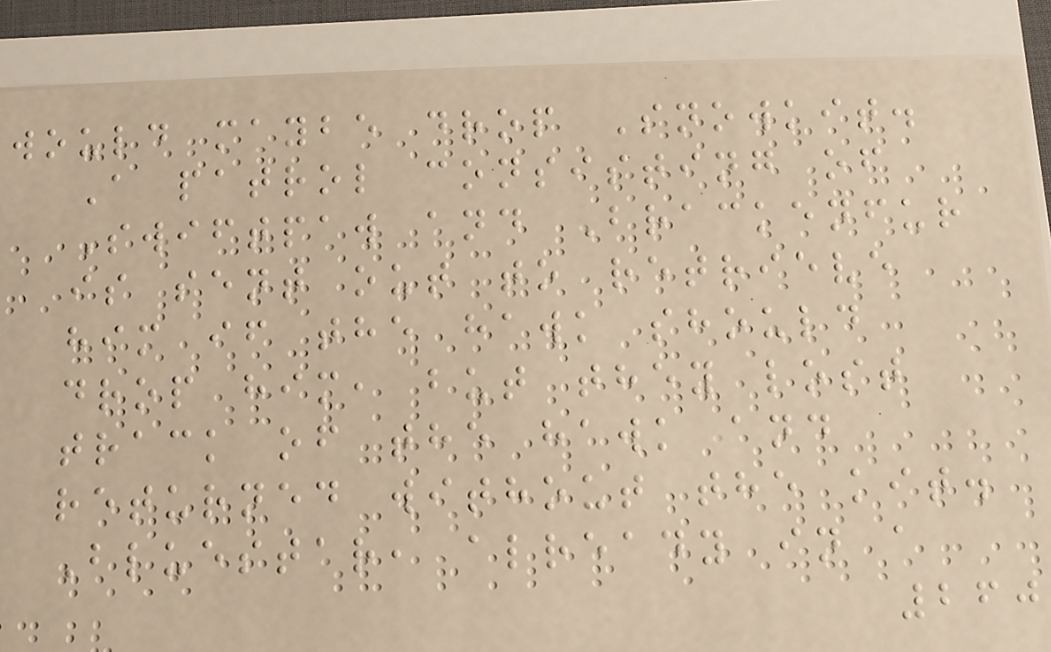would maybe drop Snowkit.
A patrol consisting of
Swiftpaw and Brackenfur
is sent out to retrieve
him if the hawk should
drop him, but they lost
track of the hawk and
returned without the kit.
Bluestar, already in a
260
